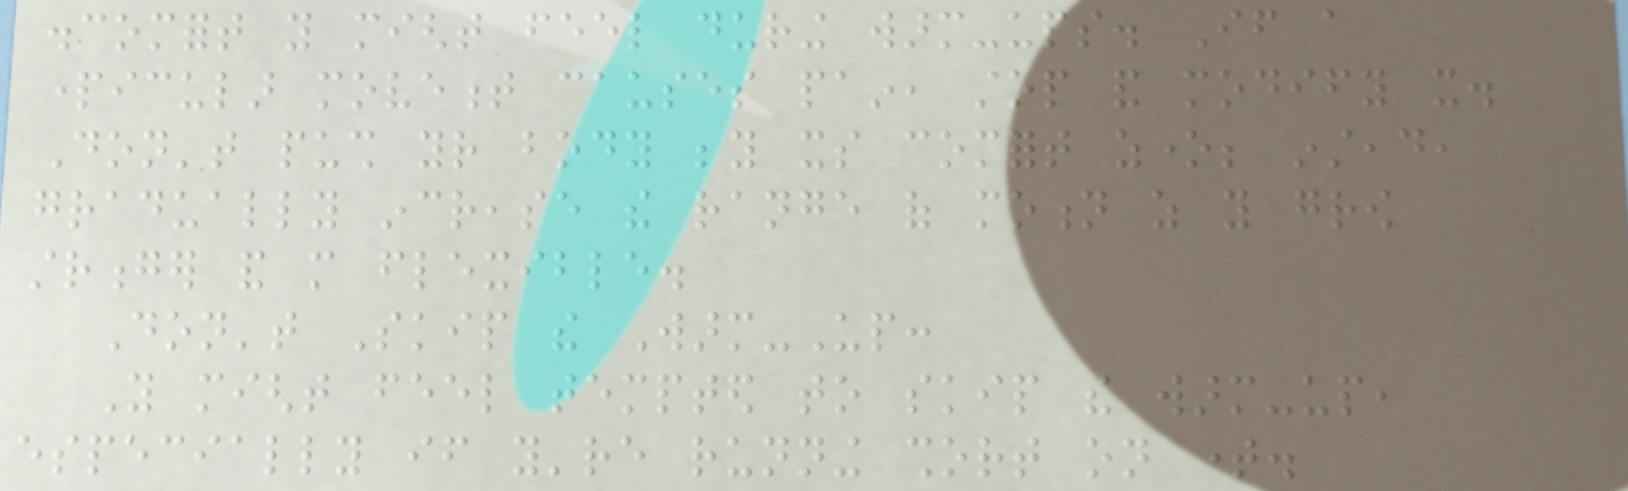discomfort you might feel during warm-ups. If a
particular movement causes pain, stop and modify it.
Don't push your body beyond its comfort zone; instead,
gradually increase the range of motion as you grow
stronger and more flexible.
Don't Skip the Warm-Up:
You might feel tempted to skip the warm-up,
especially if you're running short on time.
